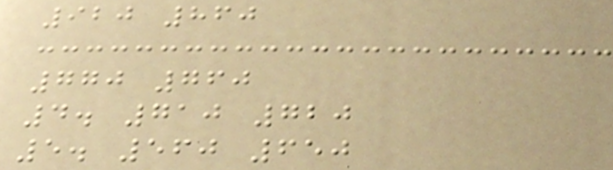920 860
770 760
4. 710 720
5. 560 650
